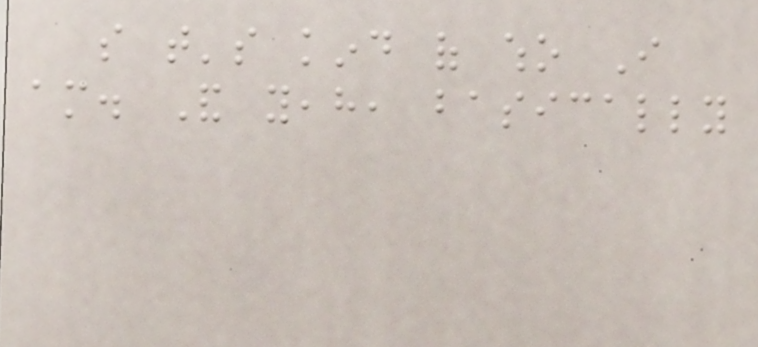so that's kind of who I
am. And yeah, basically
